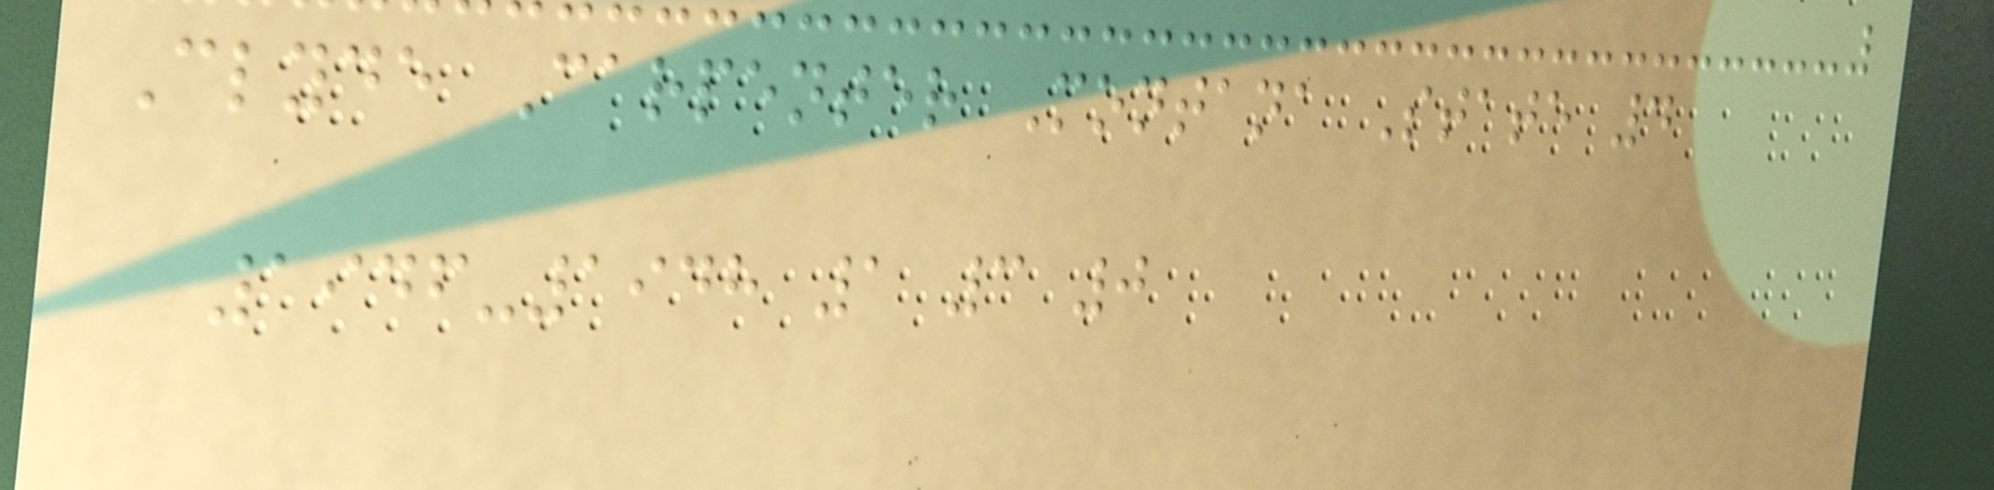Clyde Carpenter Montana State 4
1946-1948 1 3 0
